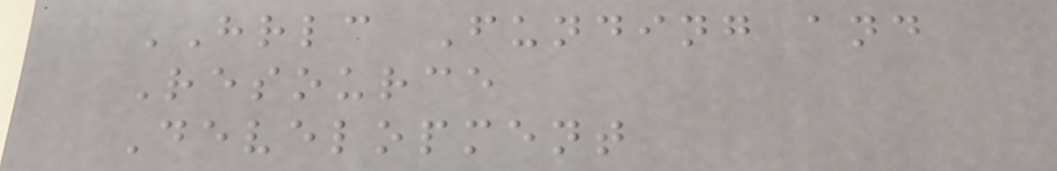HRLC Funding and
Resource
Development
